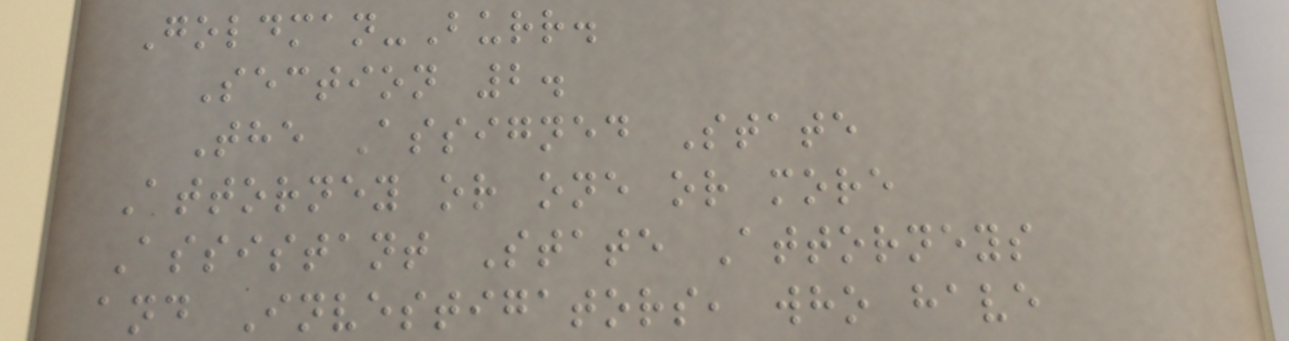Goldman-Burr.
Section 2.
The Assigned State
Attorney or one or more
Assistant State Attorneys
and Investigators, who have
